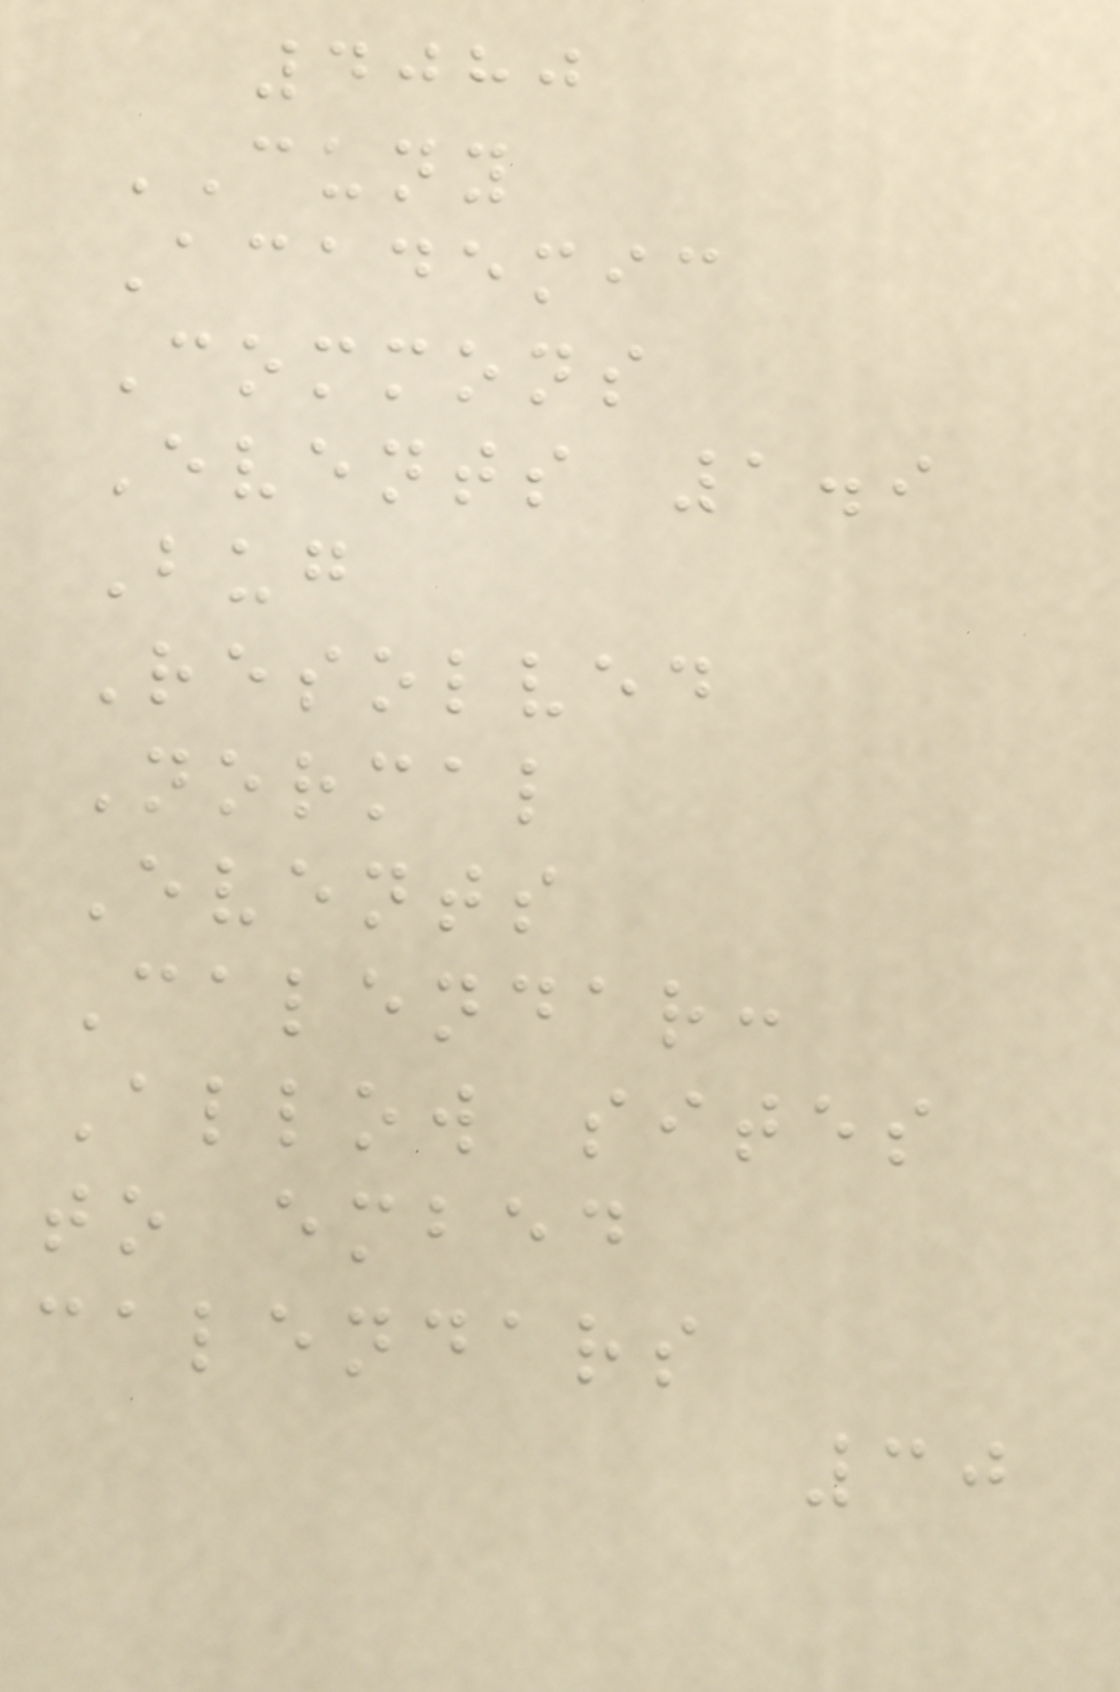4080
CUNY
Academic
Commons
Events 1.9
Bug
Resolved
Normal
Events
Calendar:
Allow sites
to embed
calendars
30
